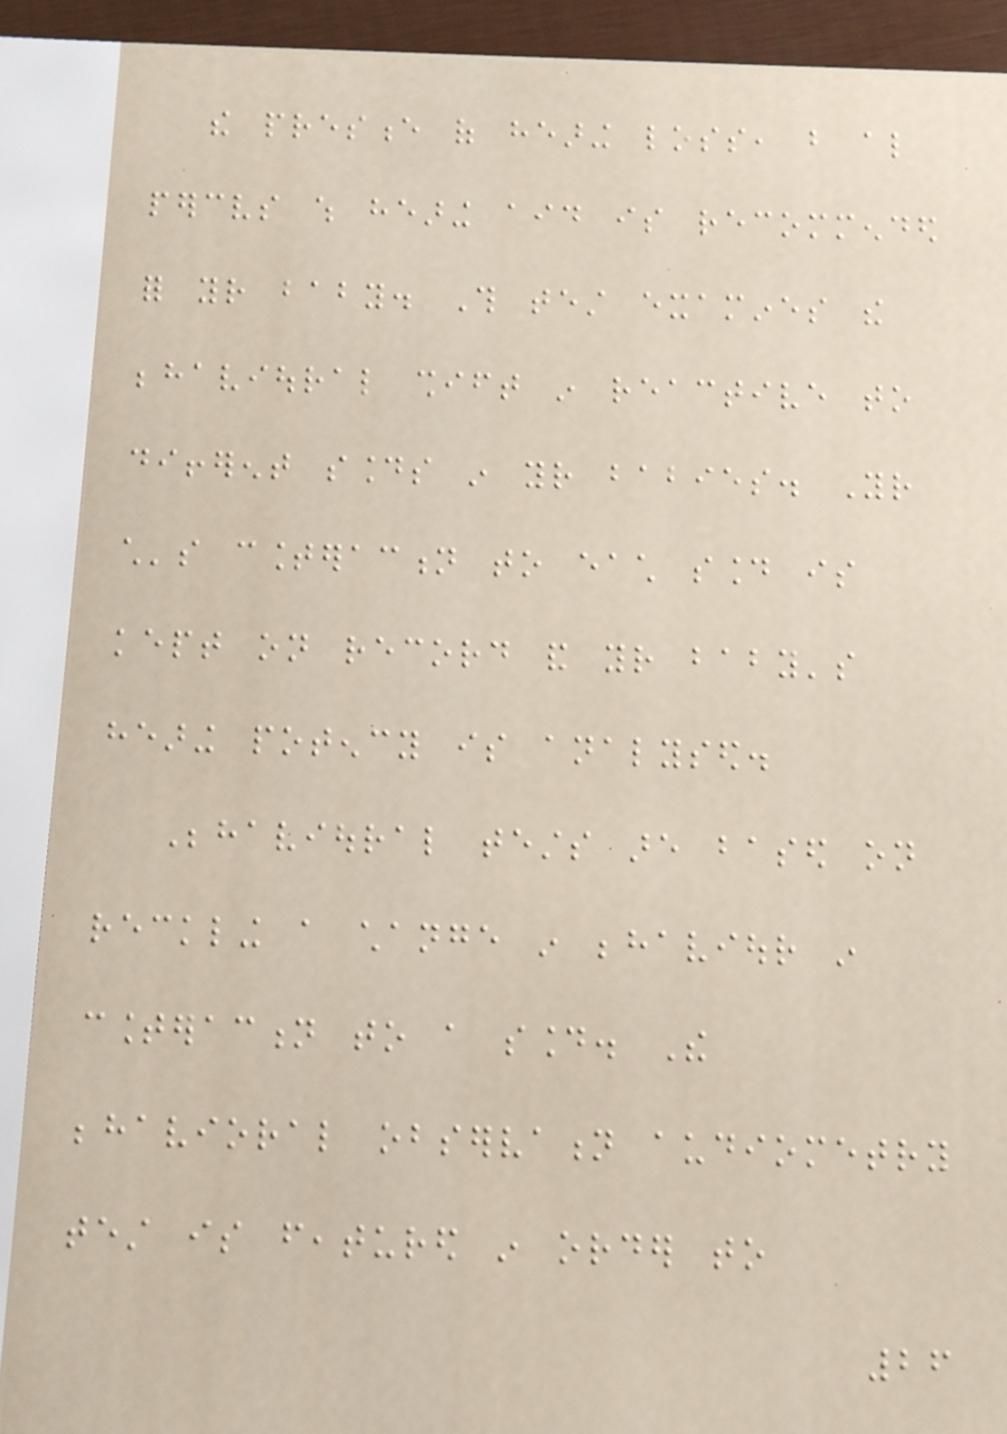the presence of hearing loss, but also
perceives which hearing aid is recommended
for your baby. This test examines the
behavioural shift in reactive to
different sounds in your babies. Your
child's counteraction to each sound is
kept on record and your baby's
hearing potency is analysed.
Behavioural tests are based on
reckling a change in behaviour in
counteraction to a sound. The
behavioral observation audiometry
test is featured in order to
26
